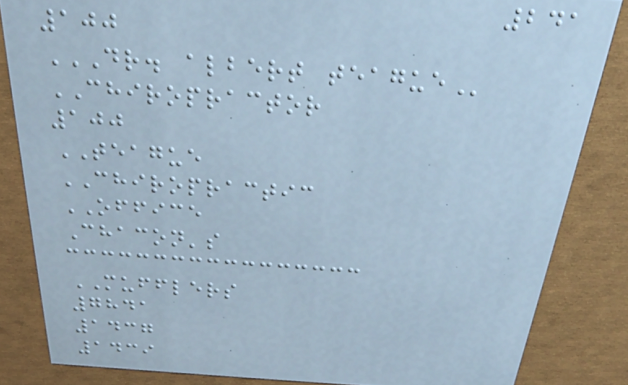241
100
DR. ALBERT TEAGUE
CHIROPRACTOR
100
TEAGUE
CHIROPRACTIC
OFFICE
Chacon's
MUFFLERS
7841
1437
1439
